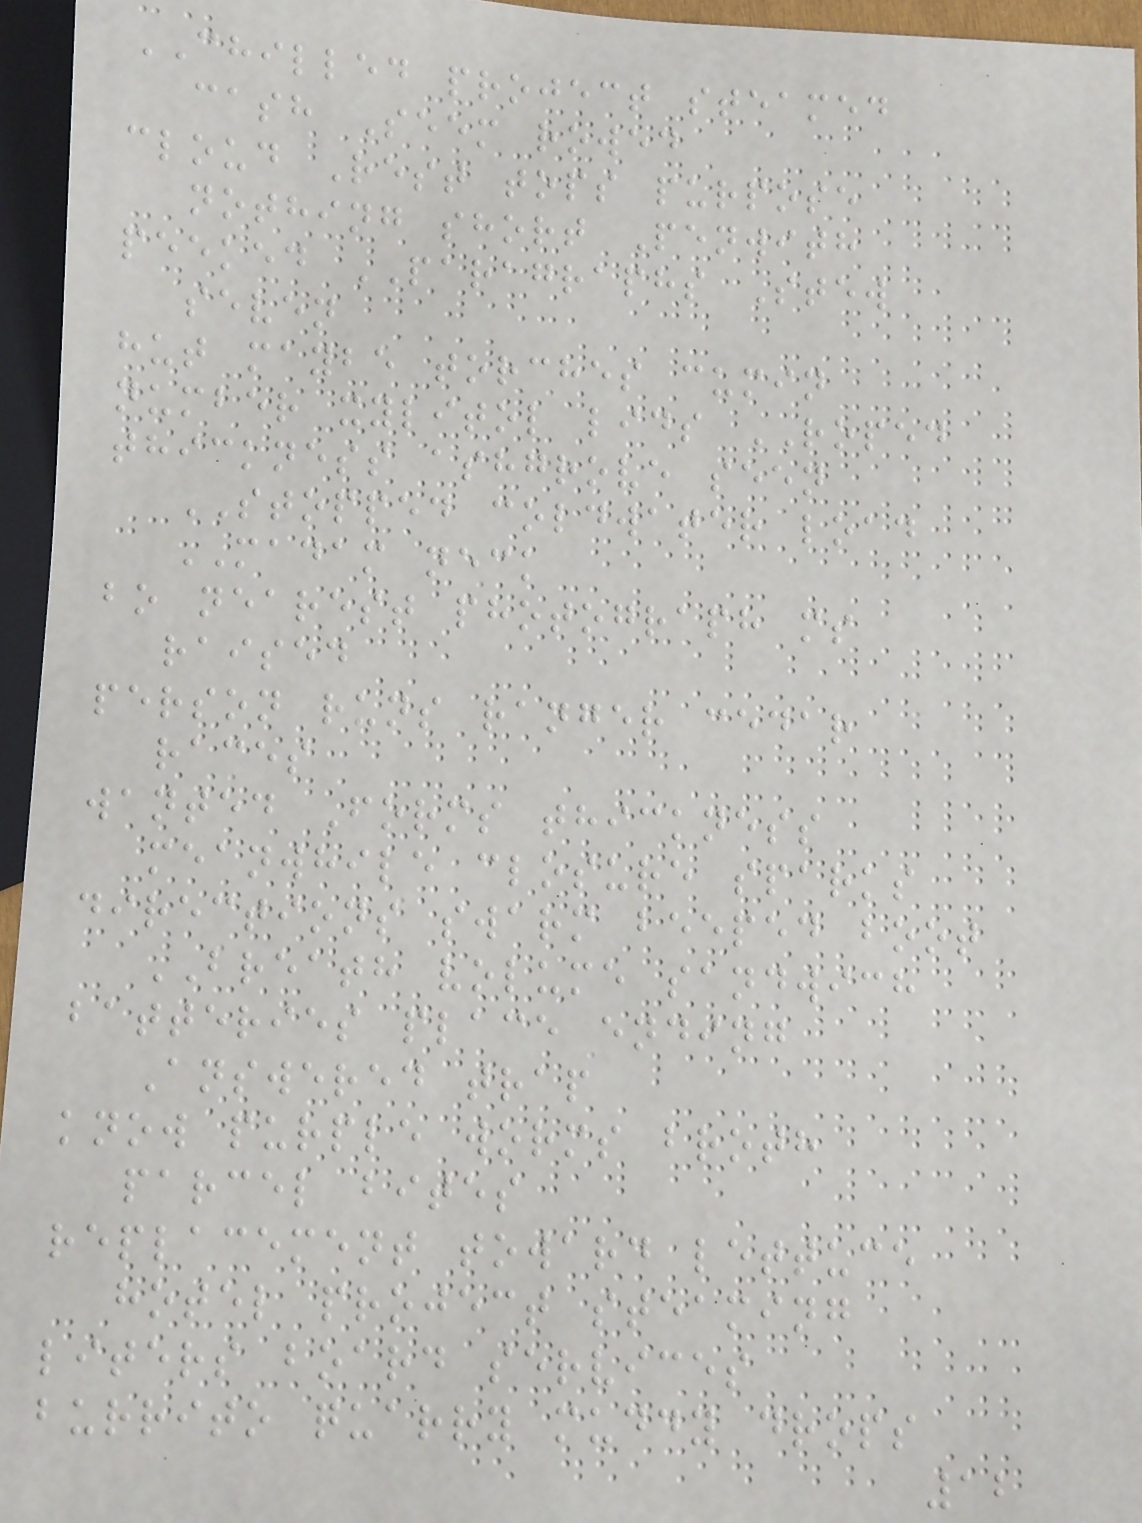CHILLED project steamed
cash Seem rowed
cloud Rest tops purpose
nothing short Penwith
peeked PARAGRAPHS Stew
seven
hut maybe torches cumin
number xylitol lids ROPED
thickness ashgrove seen
STOPPED coldwater load
MADAM neck
bo nearest photograph ms
raised
person runs ranger cedar
races
wanted Forms thickness
meanwhile closure sparks
directions swarm beeped boot
BREATH volume sandwich
batteries place ending
Answered trap
know purple worms broth
parcel bites
replacement toward lettuce
hotel project steaming
liters board services
burrito quarry muddy drops
12
